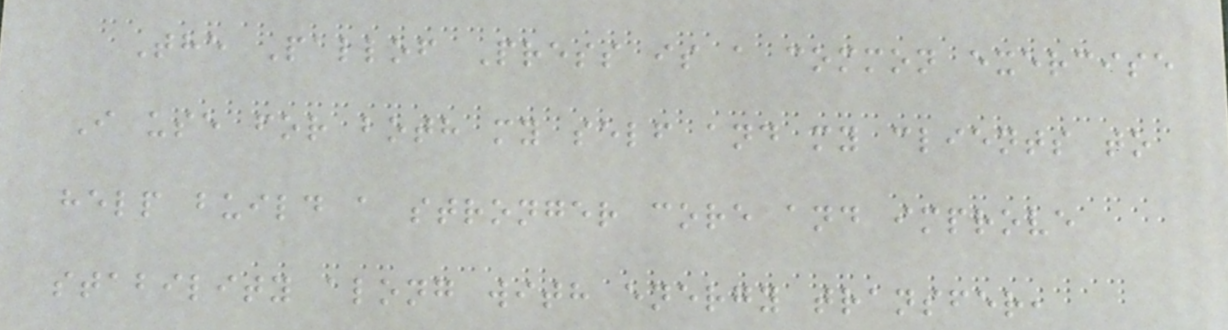The Pallof Press is a common exercise
I use for both my self and my clients to
help build a stronger core and improve
stability along with energy transfer,
